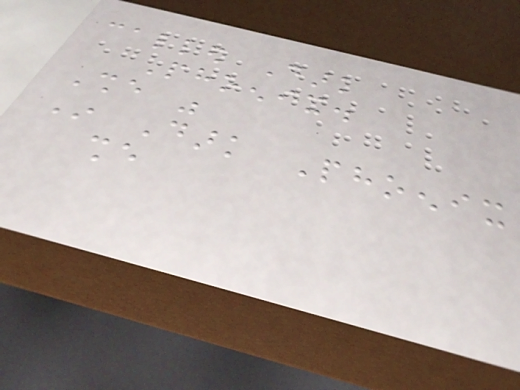called Dark
Phoenix.
She was
In Dark Phoenix
she
